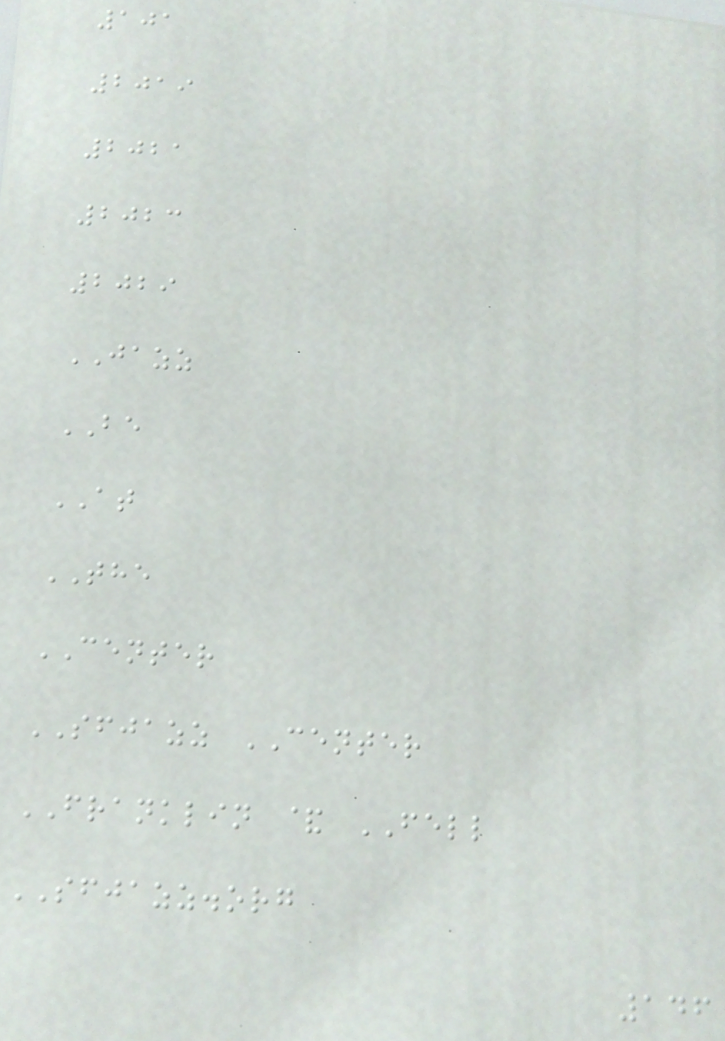101
2019
2021
2023
2029
JAZZ
BE
AT
THE
CENTER
SFJAZZ CENTER
FRANKLIN & FELL
SFJAZZ.org
146
